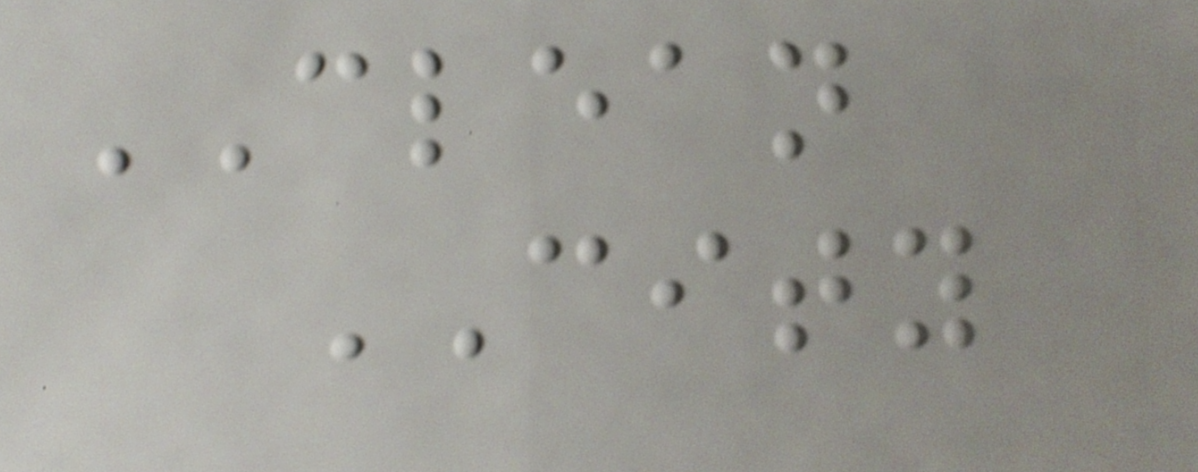CLEAN
CITY
